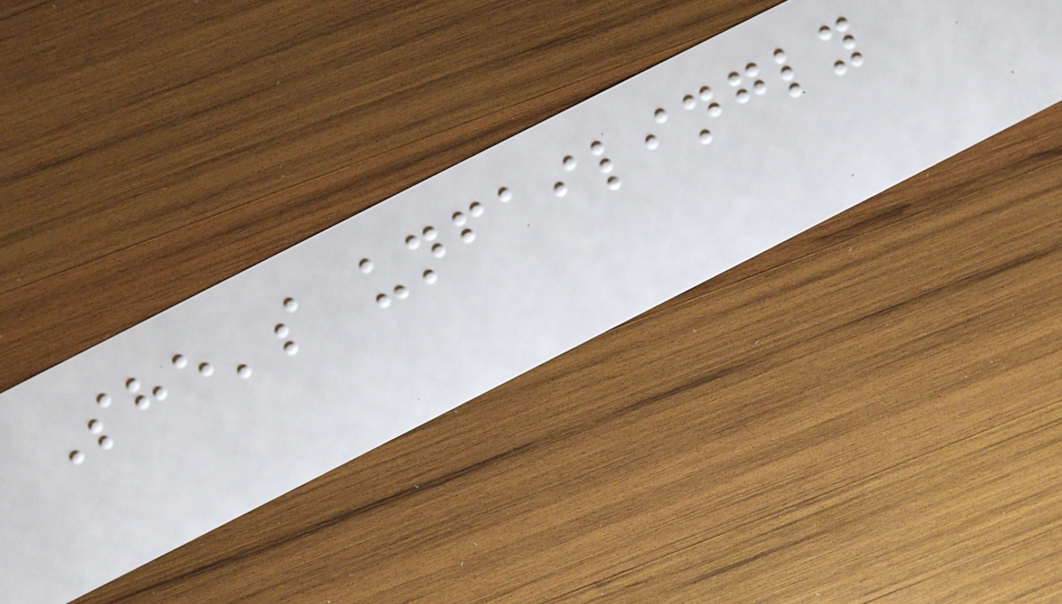She's unfailingly
